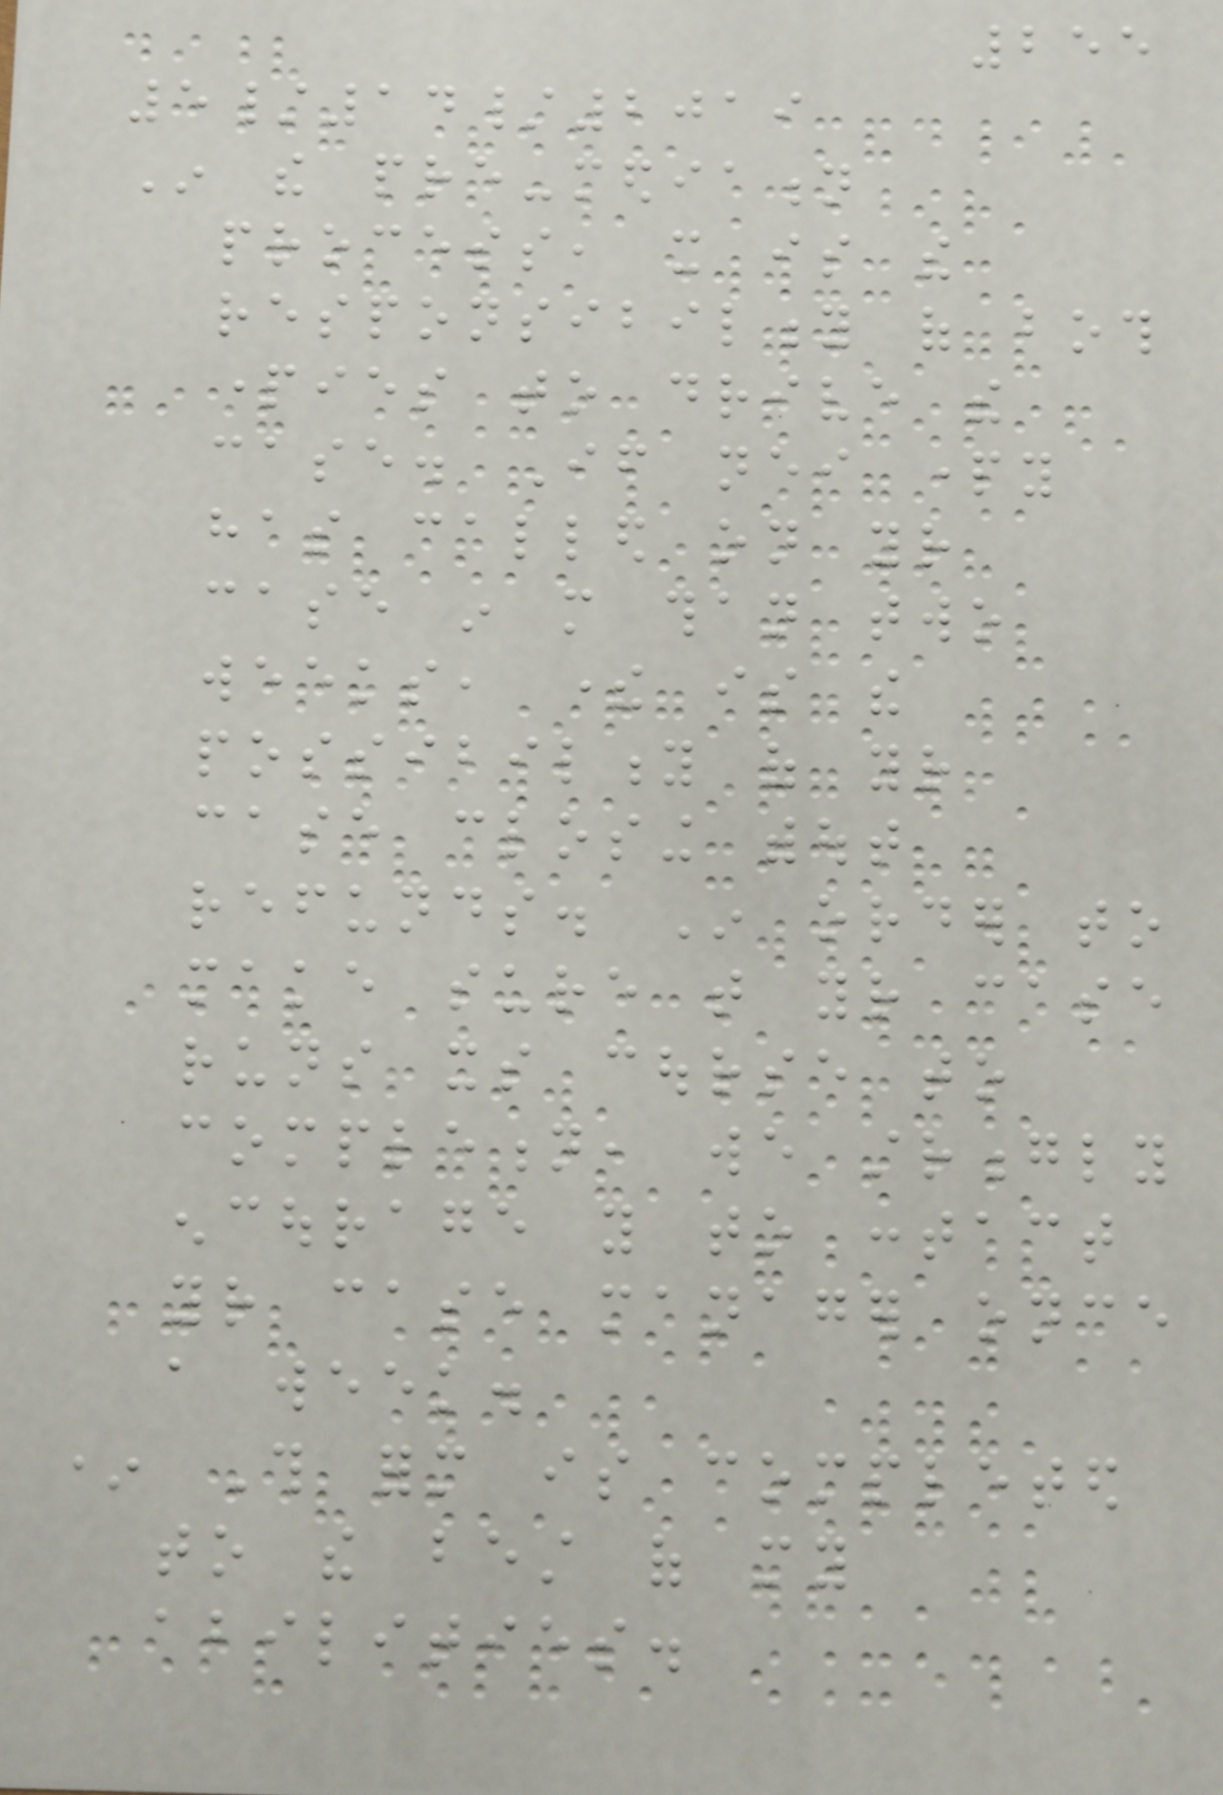255
5/14/2019
In the pre-mediation
process, it is the
responsibility of both
parties to drive the
case. If neither party
has called on your
case in more than two
weeks, there is the
possibility of your
case closing without
refunds. In order to
make sure that your case
runs its course to
completion, we strongly
encourage you to contact
your case manager once
a week.
* This form is completed
to the best of my
abilities.
